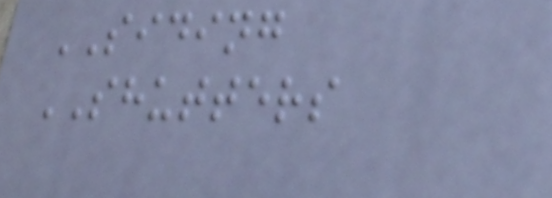SIDING
SHUTTERS
